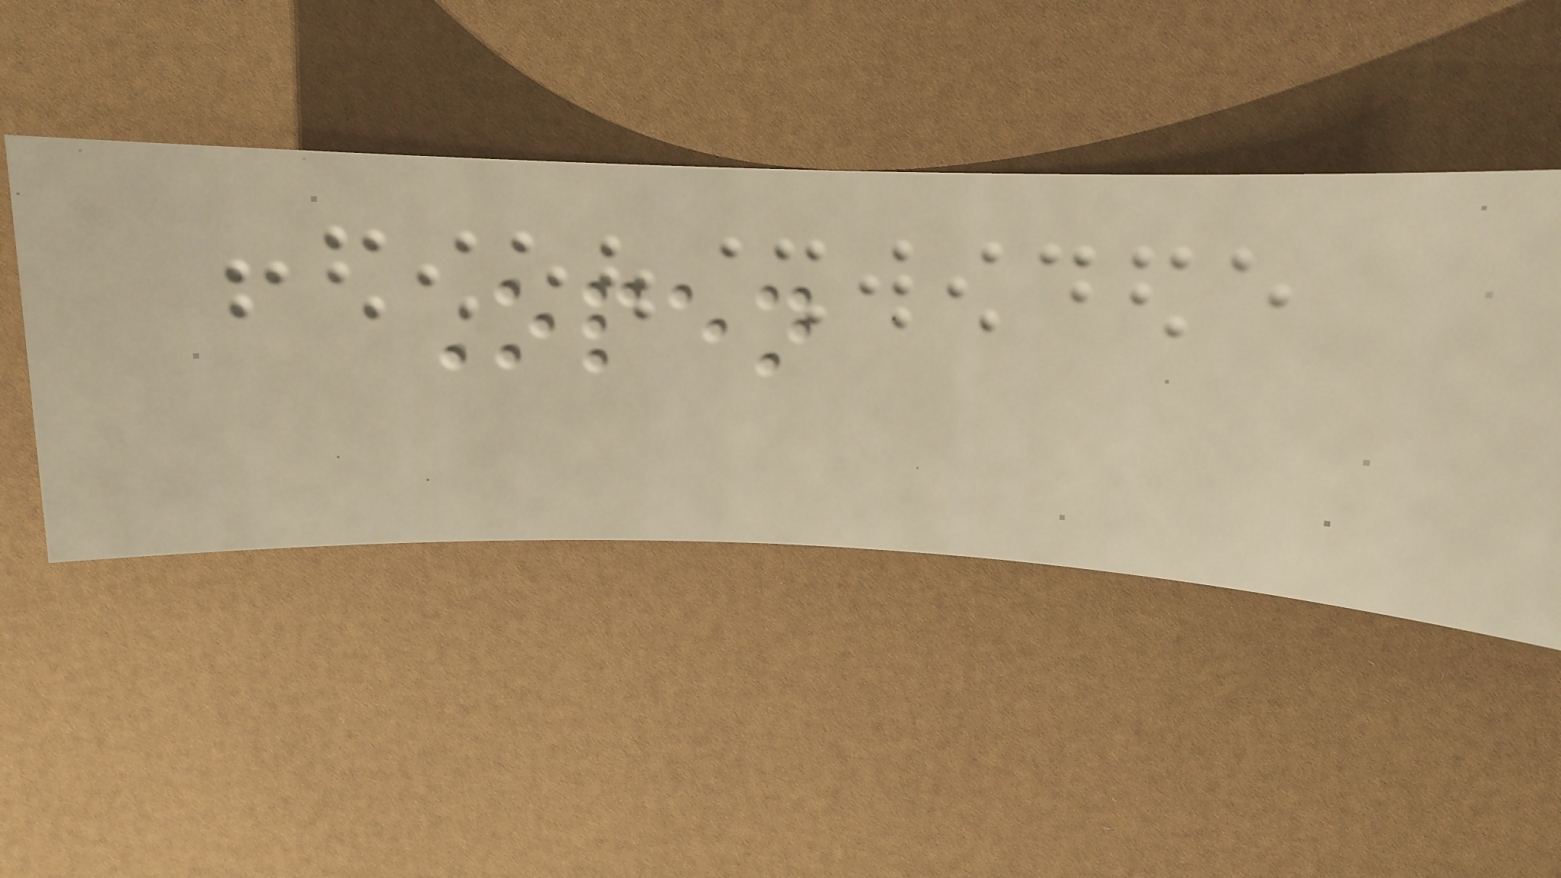Open
